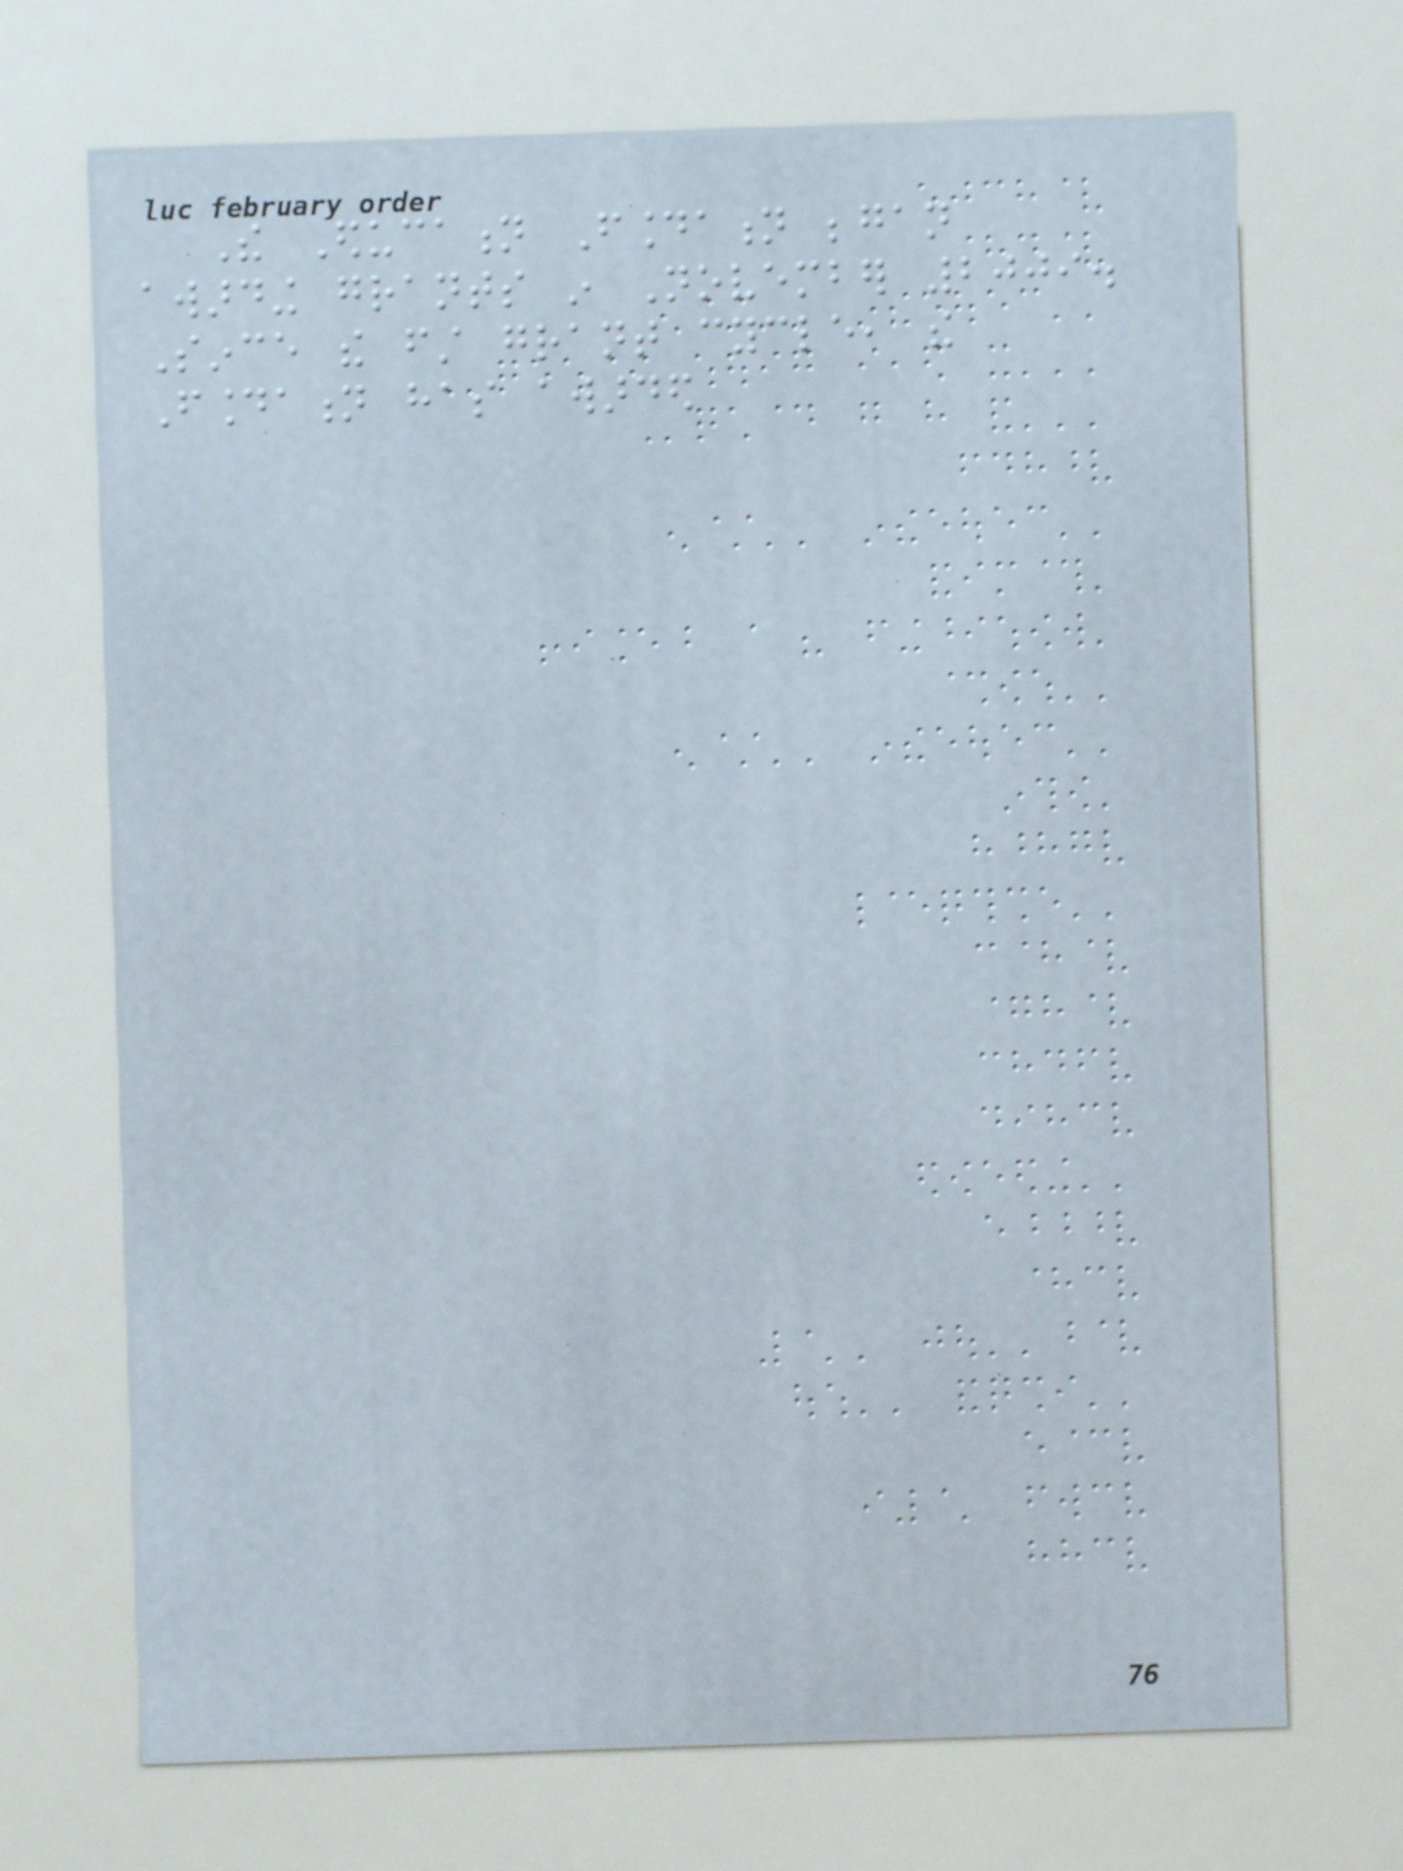The Education Foundation began
awarding grants in November 2009.
Since the first grant cycle, the
Foundation has awarded
